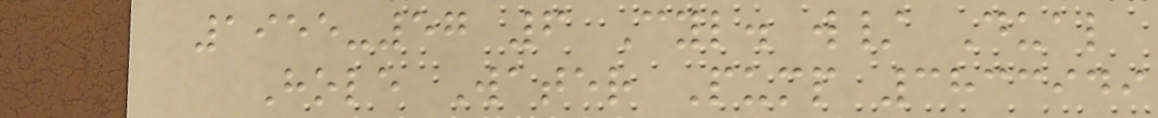1955-57 6 Cyl. w/ Dual
Hole Water Pump 3833949
